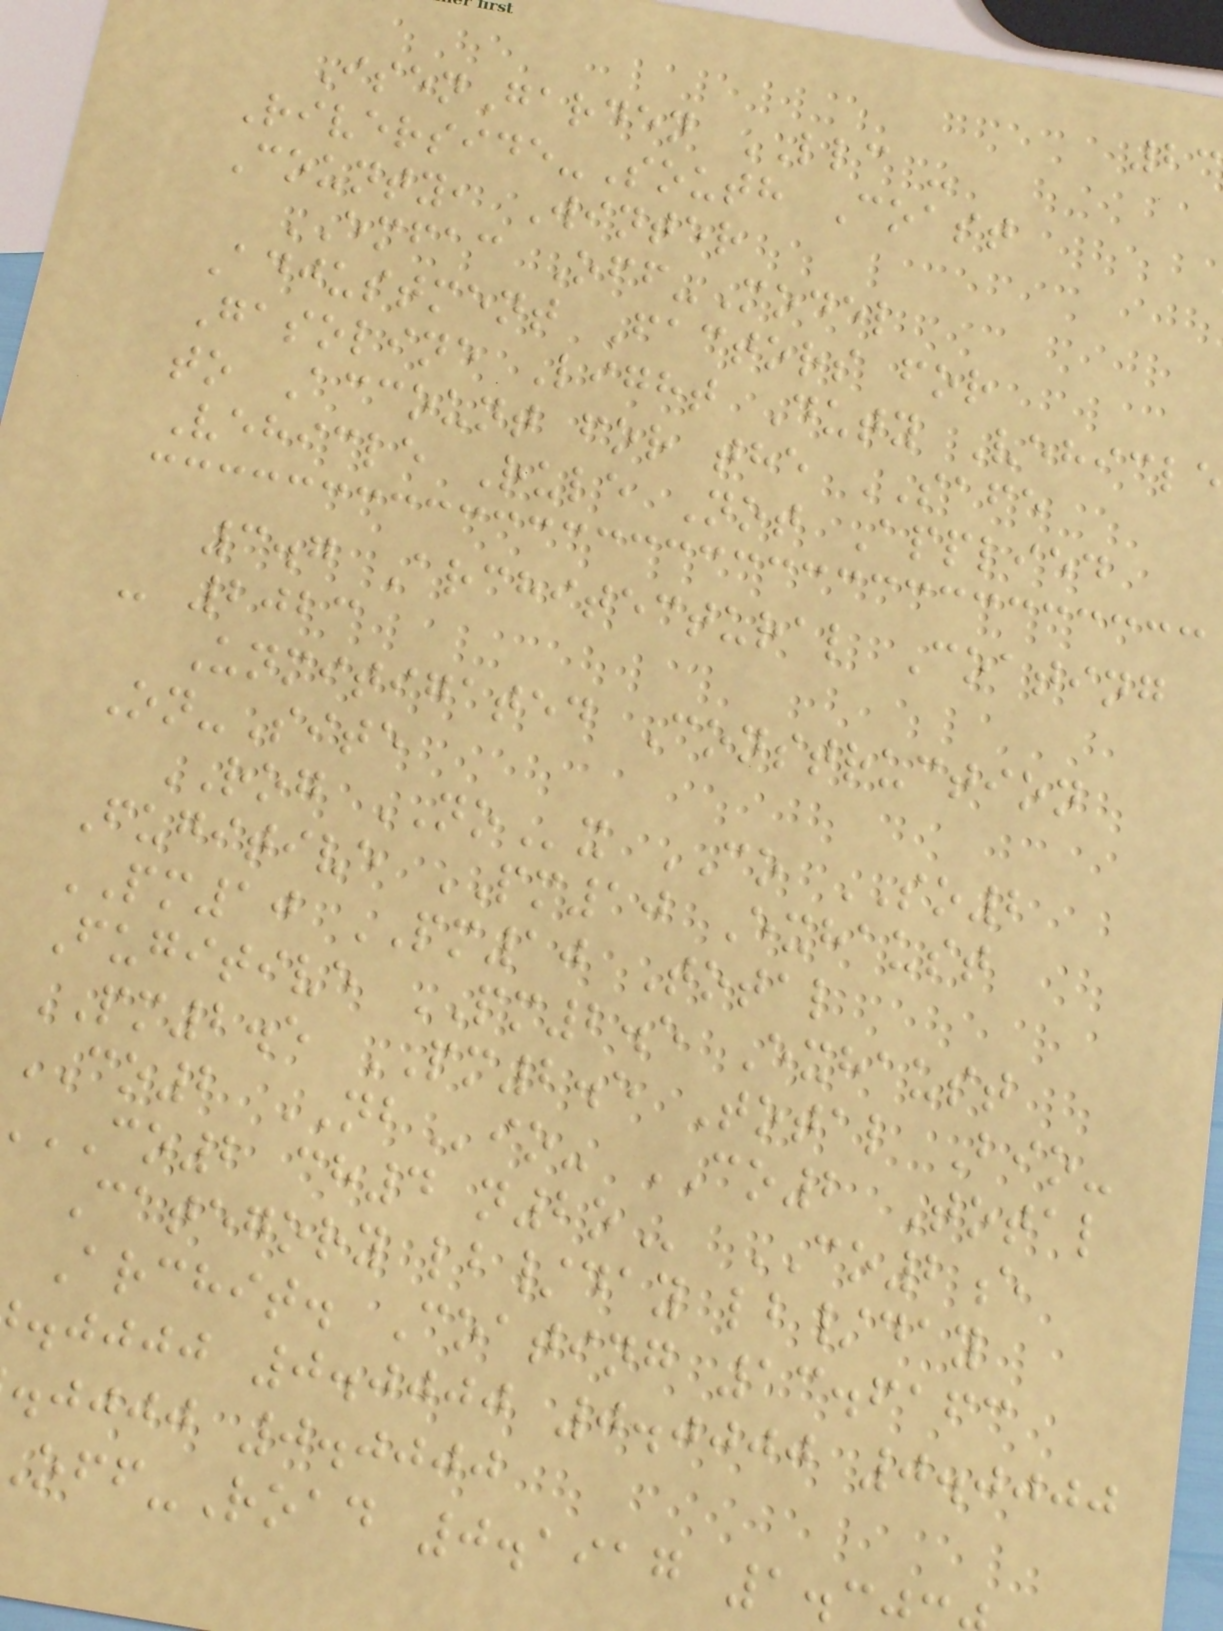IsenGarden LLC -
Riverside-South Coast
County, Winter
EMFAC Off-Model
Adjustment Factors for
Gasoline Light Duty Vehicle
to Account for the SAFE
Vehicle Rule Not Applied
3.7 Architectural Coating
- 2023
Unmitigated Construction
On-Site
ROG NOx CO SO2
Fugitive PM10 Exhaust
PM10 PM10 Total
Fugitive PM2.5 Exhaust
PM2.5 PM2.5 Total Bio-
CO2 NBio- CO2 Total
CO2 ch4
Category lb/day lb/day
Archit. Coating 13.6163
.jjjj 0.0000 0.0000 0.0000
.jjjj 0.0000
ff-Road 0.1917 1.3
